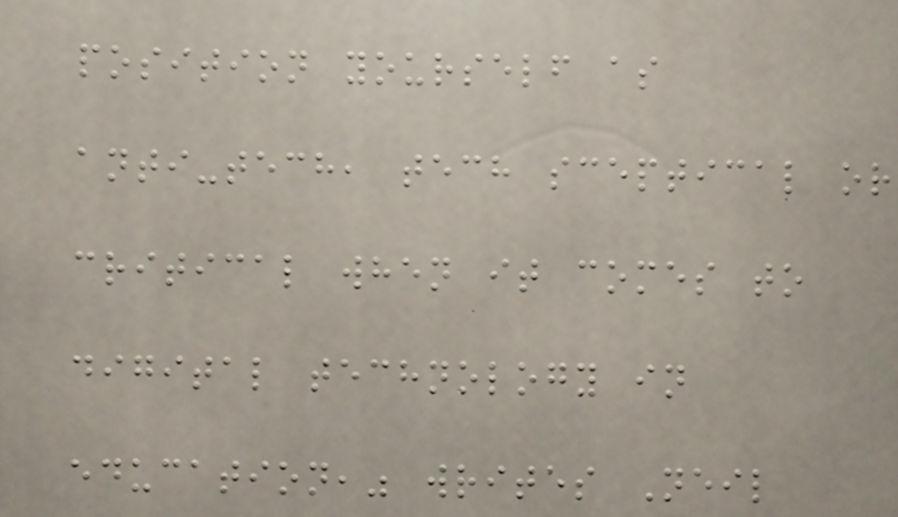position yourself as
anti-tech, tech sceptical or
critical when it comes to
digital technology in
education," writes Neil
